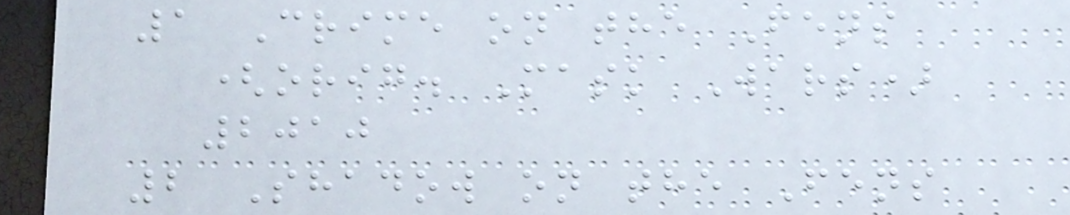1 Crime on the Fens
(orig. Mask Wars)
2010
2 Shadow on the Fens
